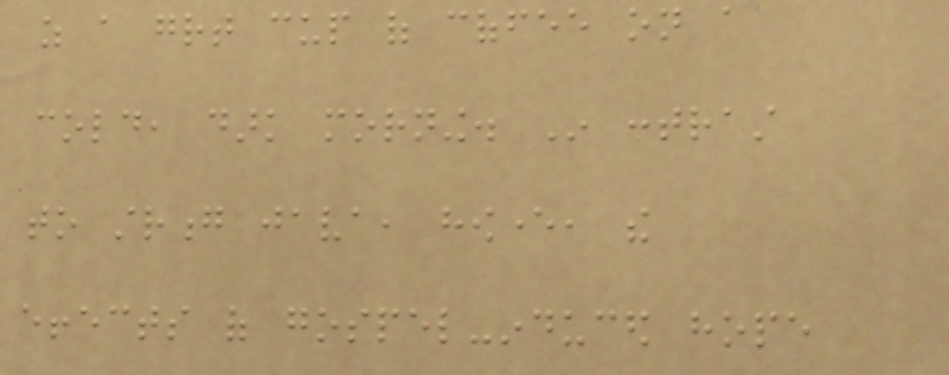as a great cup of coffee on a
cold, dark morning. In contrast
to strong java, however, the
effects of gospel-induced hope
